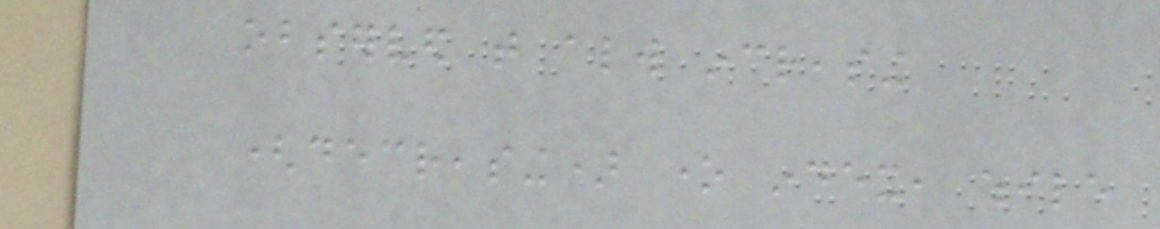observed that always increasing
(decreasing) one index, while
